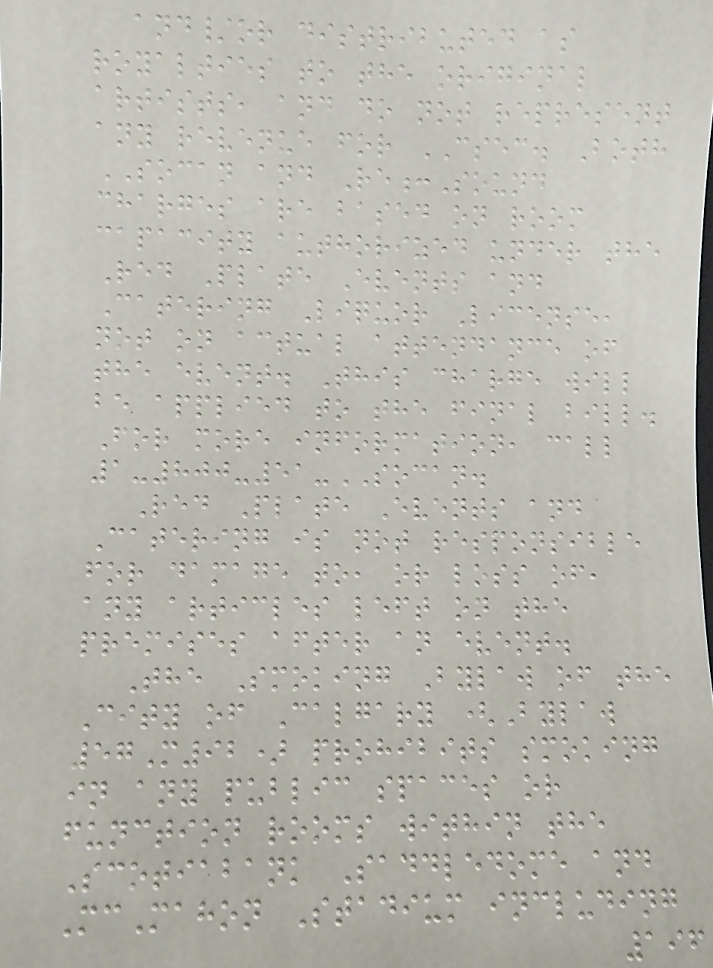and/or distributed as
royalties to the original
artists, and do not represent
any revenue for CSEC. Both
SOCAN and Re:Sound
charges are based on room
capacity authorized under the
Red Plate Events and
Catering Liquor License,
not on actual attendance of
the event. This charge will
be applied to the final bill.
For more information, call
1-800-51-SOCAN.
Red Plate Events and
Catering is not responsible
for damage to, or loss of,
any articles left on the
premises after an event.
The Smoking Bylaw of the
City of Calgary (Bylaw
57M92) prohibits smoking
in any public spaces or
function rooms within the
Scotiabank Saddledome and
McMahon Stadium including
196
